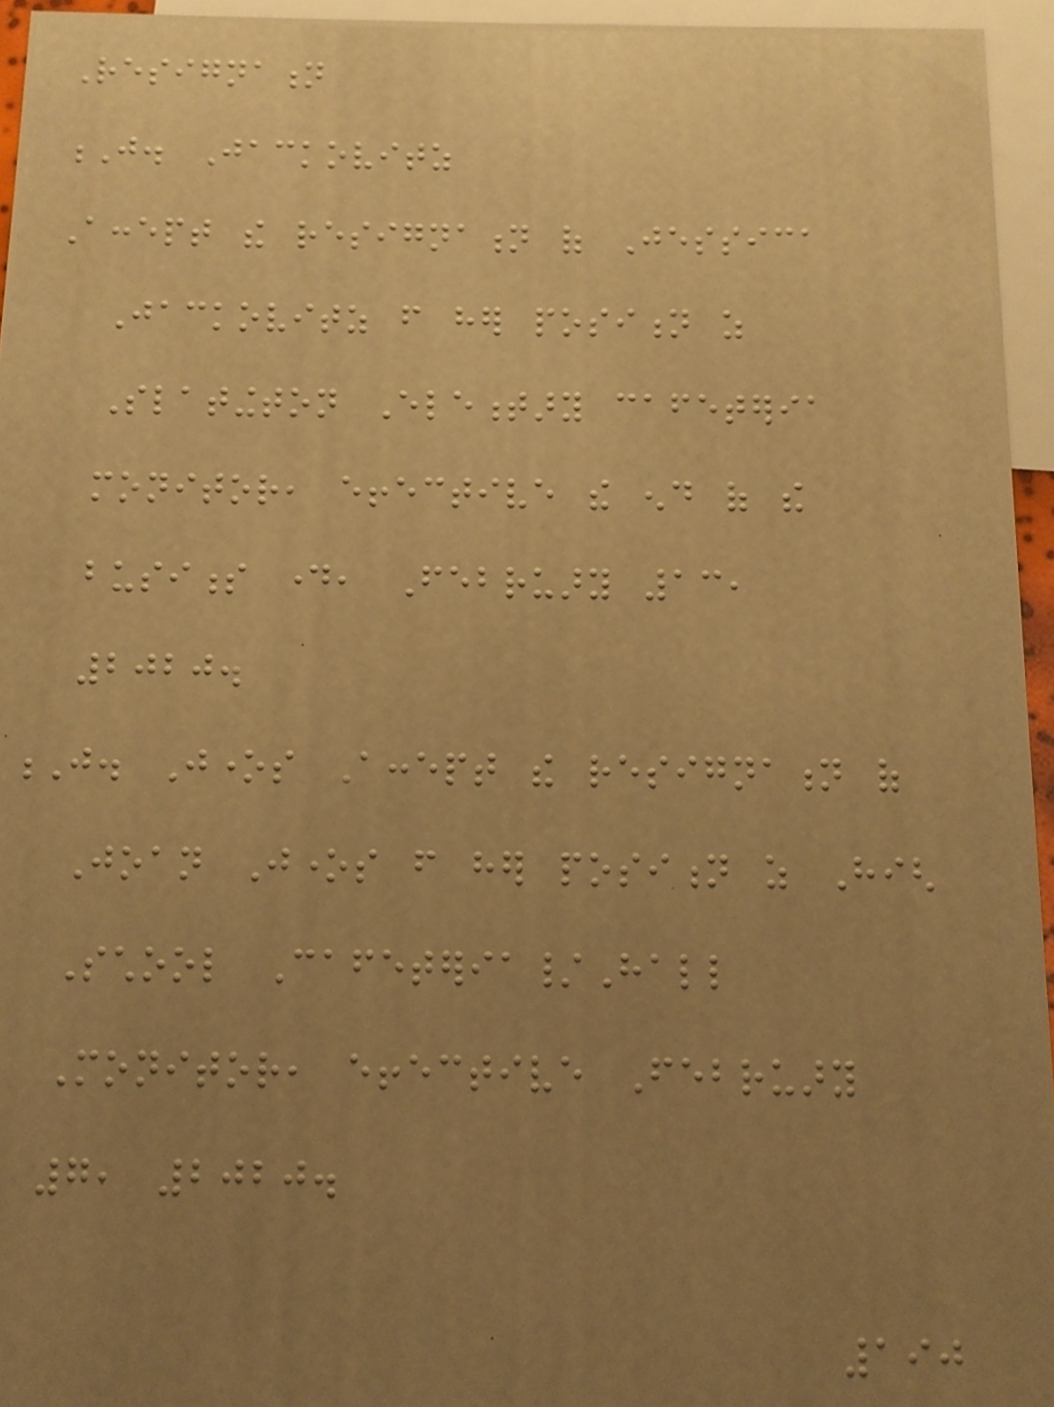Resignation
J. Jackovitz
Accept the resignation of Jessica
Jackovitz from her position as
Slatington Elementary cafeteria
monitor, effective the end of the
business day, February 13,
2020.
J. Jones Accept the resignation of
Joan Jones from her position as High
School Cafeteria/Hall
Monitor, effective February
7, 2020.
190
